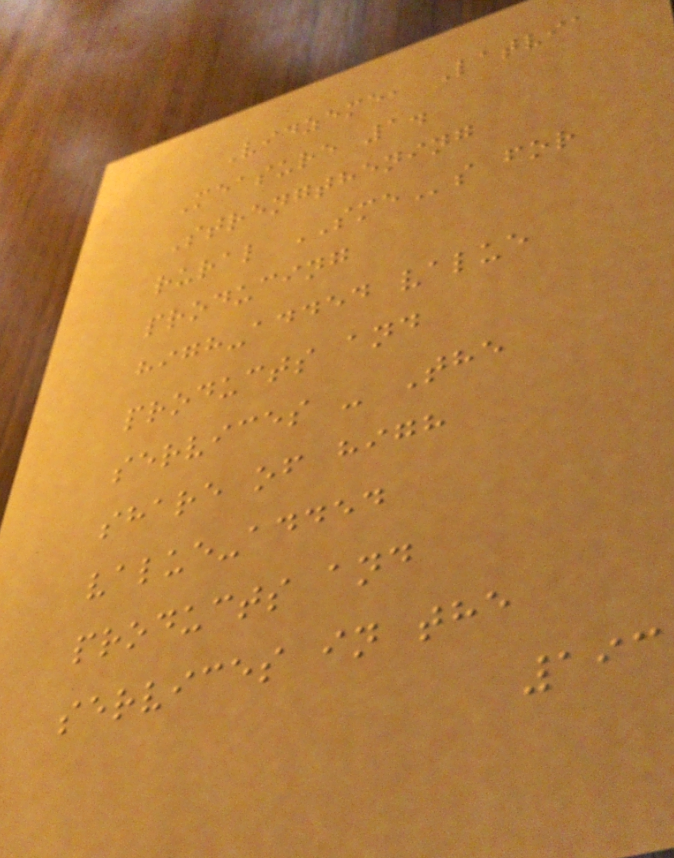Vidzeme, Latvia
Measure 1.
Strengthening
rural SMEs for
producing
high-added value
products and
services - The
share of high
value-added
products and
services in the
193
